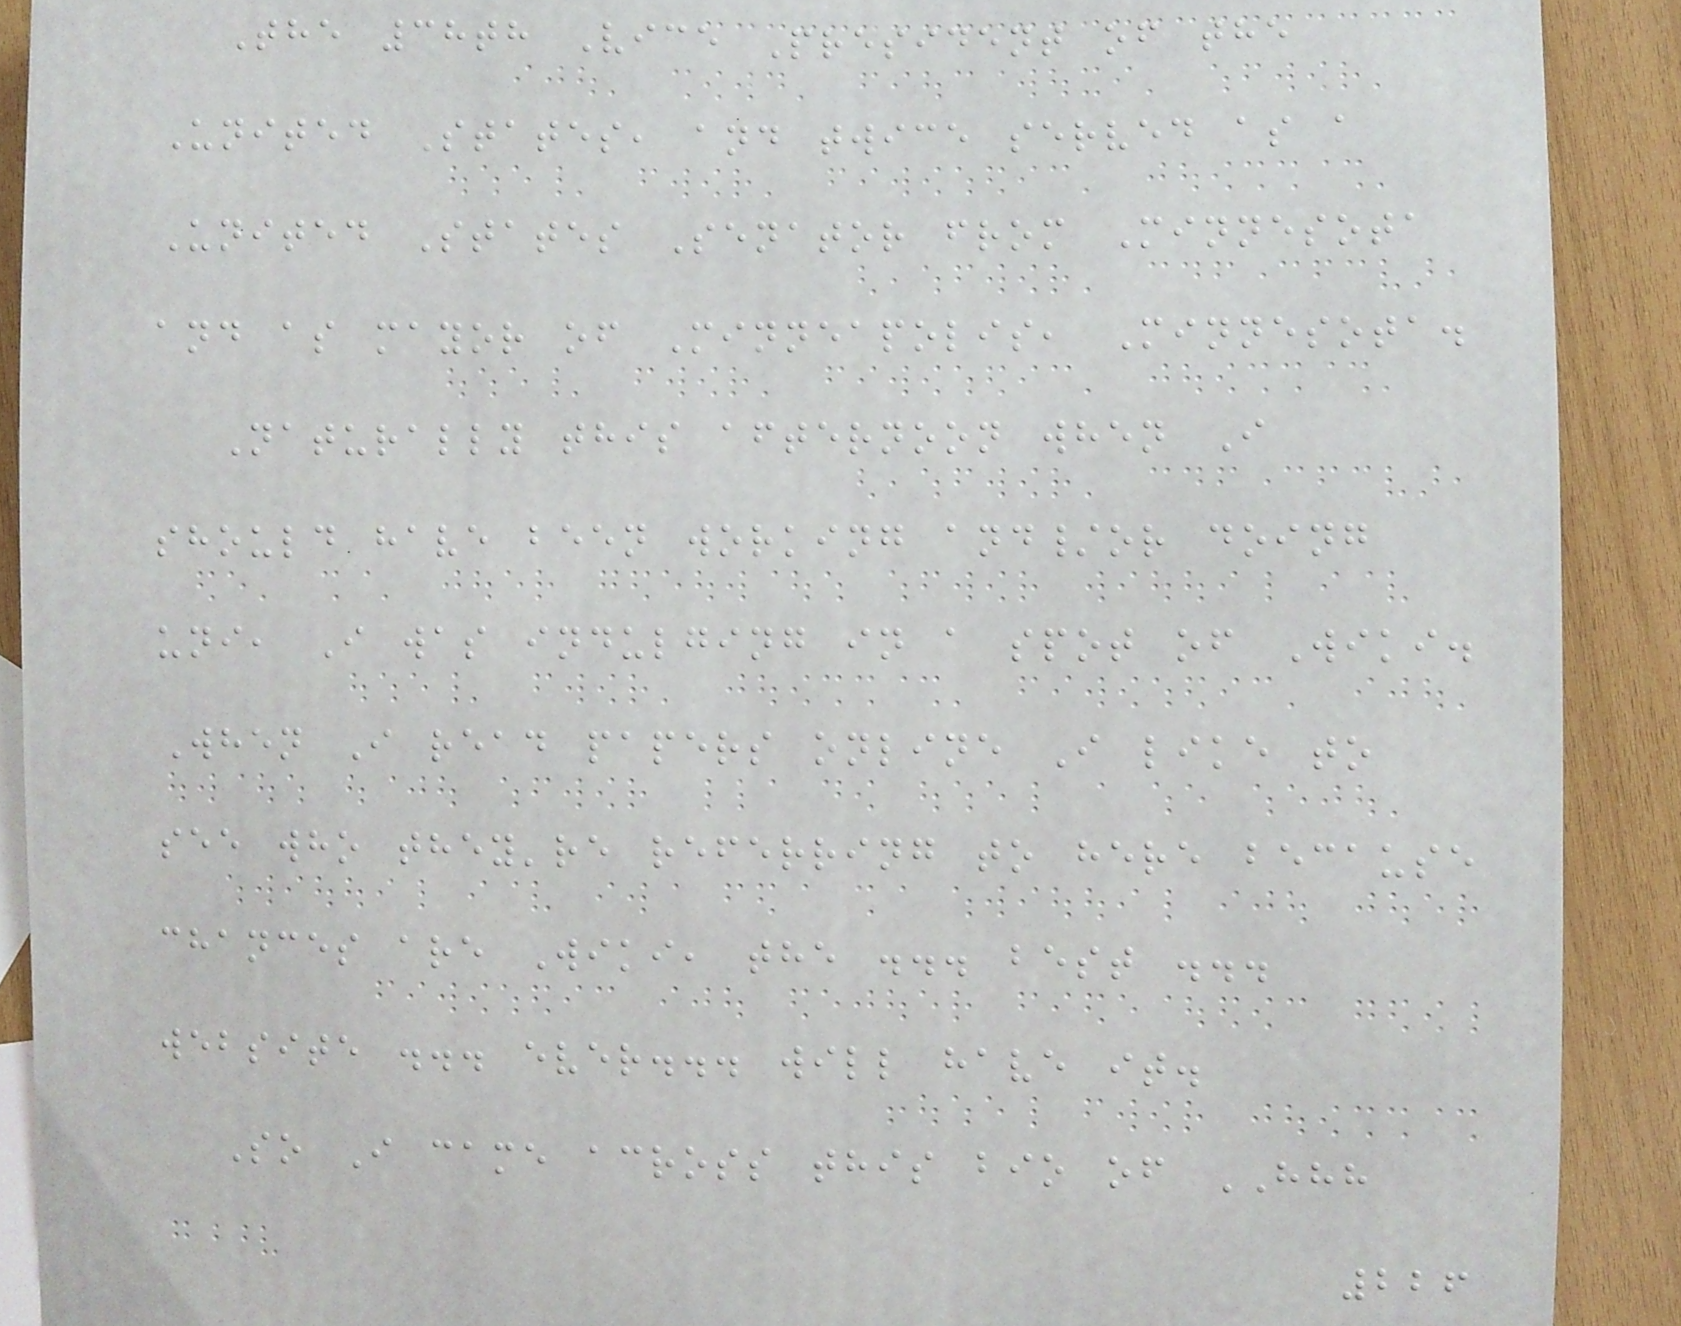The 38th Vice President of the
United States, and twice served as a
United States Senator from Minnesota
and as mayor of Minneapolis, Minnesota.
Naturally this afternoon when I
should have been working and/or doing
uni, I was indulging in a spot of Wiki.
When I read papers online I like to
see who they're referring to here because
chances are Wiki, the ... best ...
website ... ever... will have it.
So I came across this bio of HHH
226
